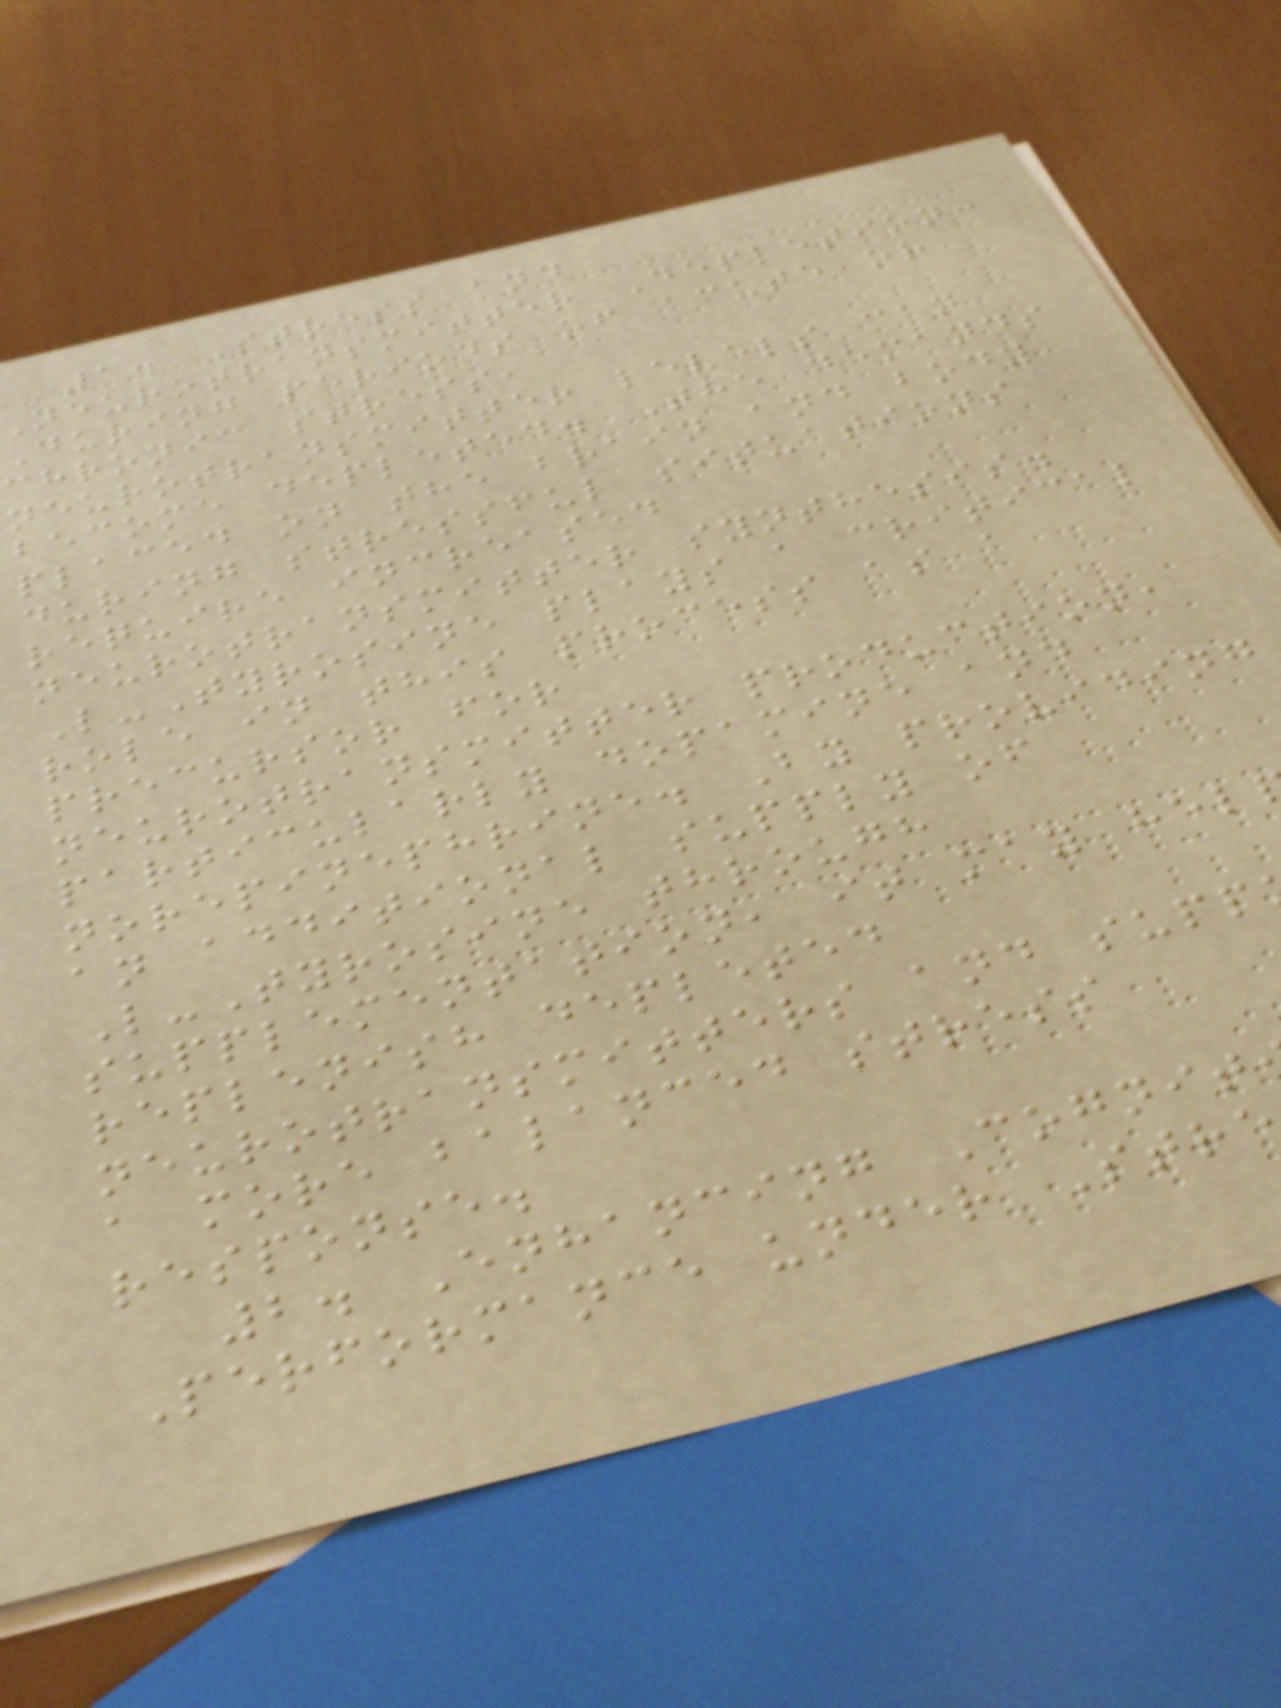1. Stress and
neurotransmitter Depletion:
during periods of acute or
chronic stress,
neurotransmitter levels can
become depleted. The demands
placed on the brain and body
during stressful situations
require increased
neurotransmitter synthesis.
L-Tyrosine plays a critical
role in this process as a
precursor for
neurotransmitter production,
particularly dopamine and
norepinephrine. By providing
an additional supply of
L-Tyrosine through
supplementation, it may hel
replenish depleted
neurotransmitters and supp
a more balanced stress
response.
2. Enhancing Cognit
Performance under Stre
